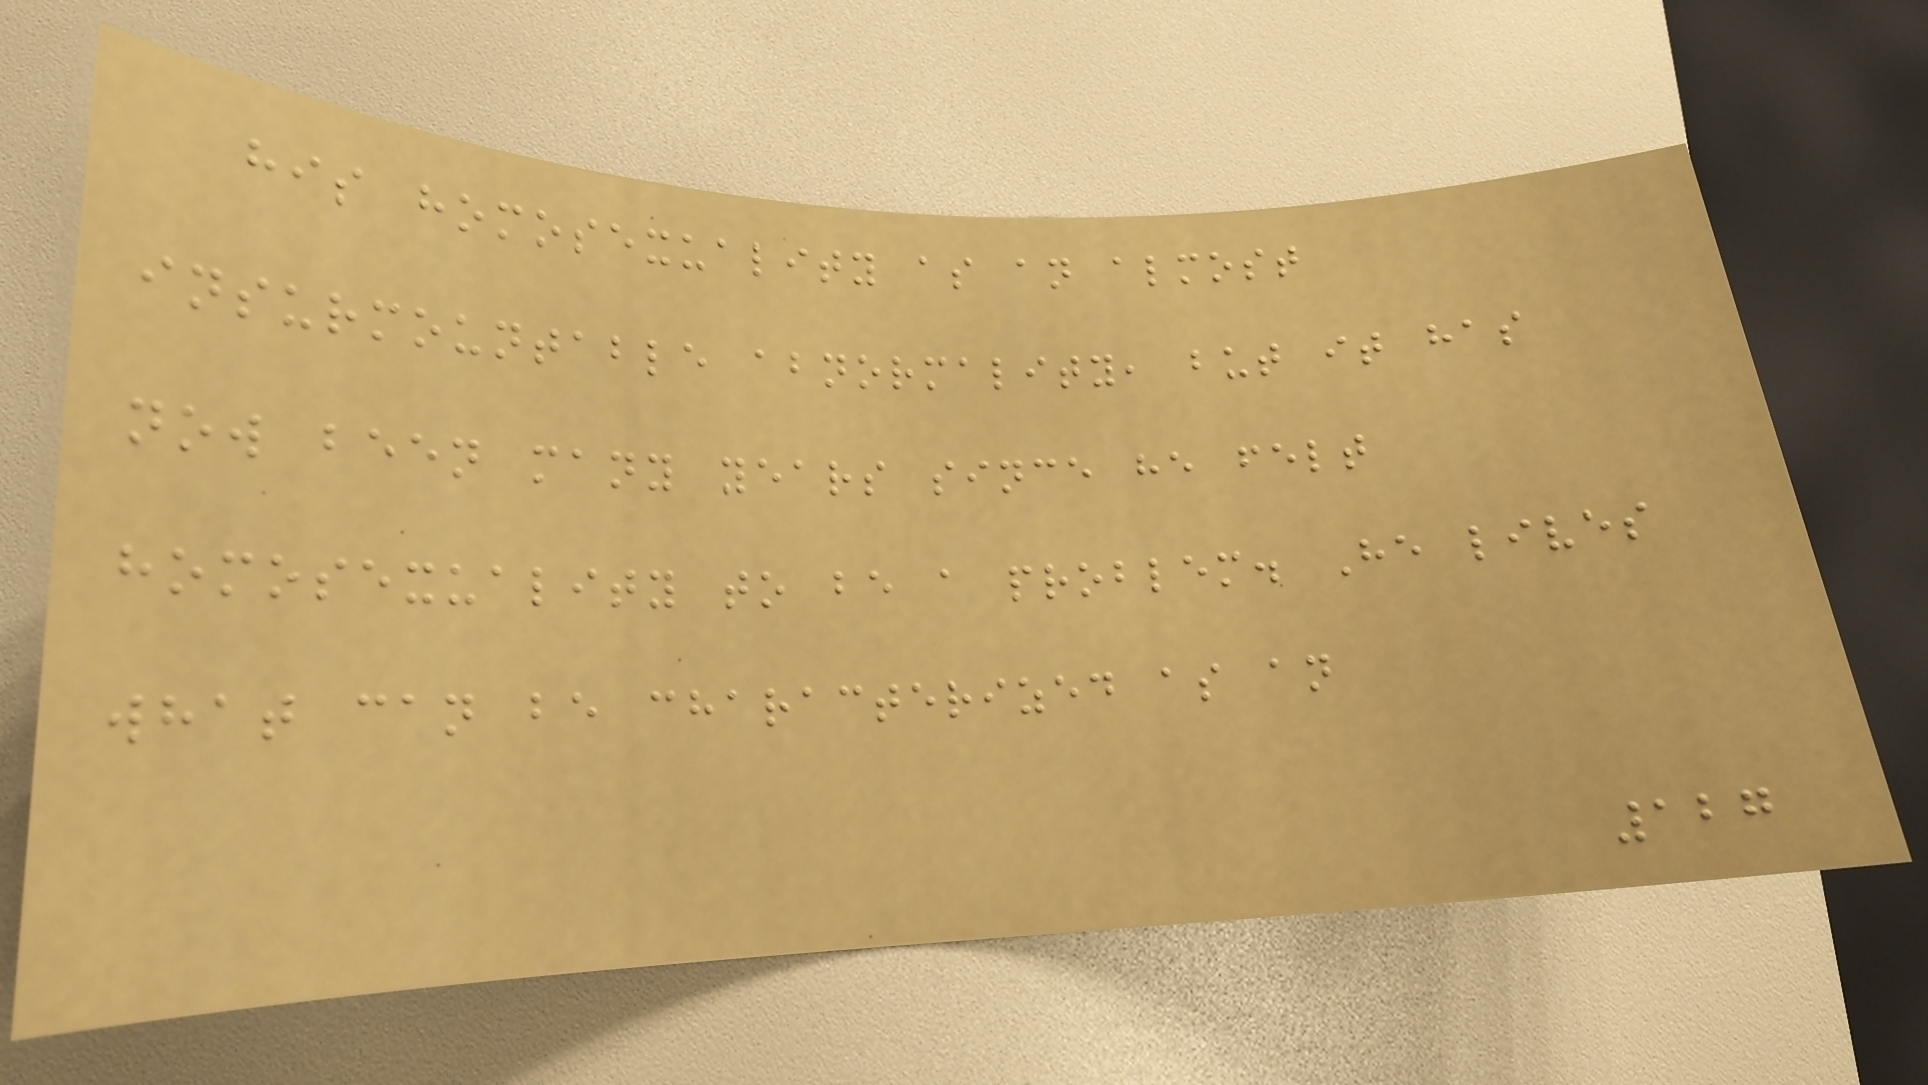his homosexuality as an almost
insurmountable abnormality, but it has
now been many years since he felt
homosexuality to be a problem. He lives
what can be characterized as an
127
